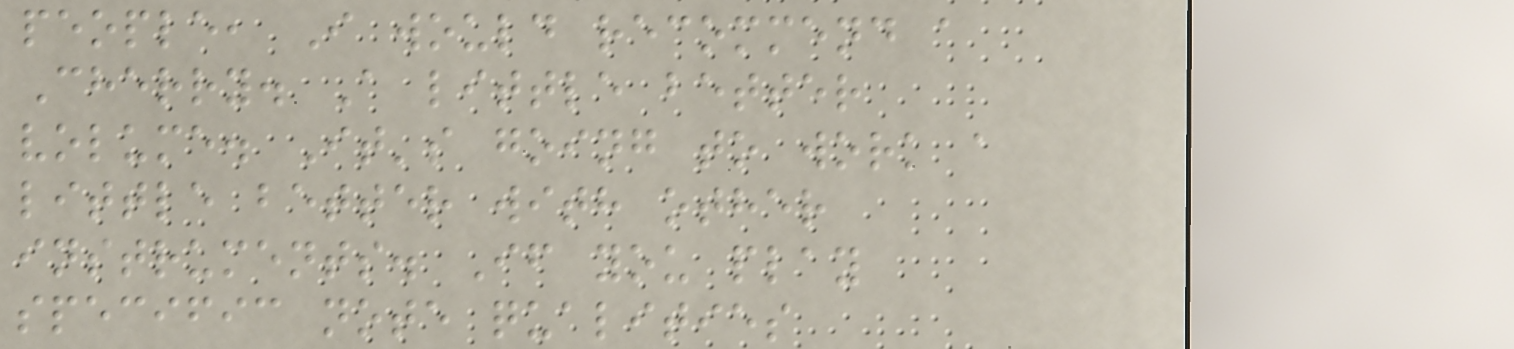people, I would recommend a
Cherry. A little better
volume. It's going to work a
little better with other
instruments. If you play
specific note qualities
